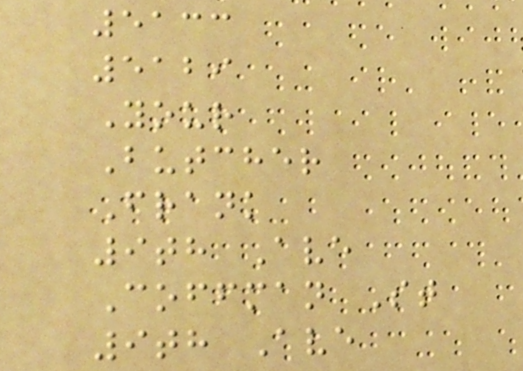5133
5129
Your
Butcher
Frank
9th Ave
Coffman St
9th Ave
